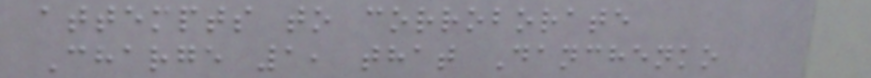attempts to corroborate
Charge 1, that Danchenko
